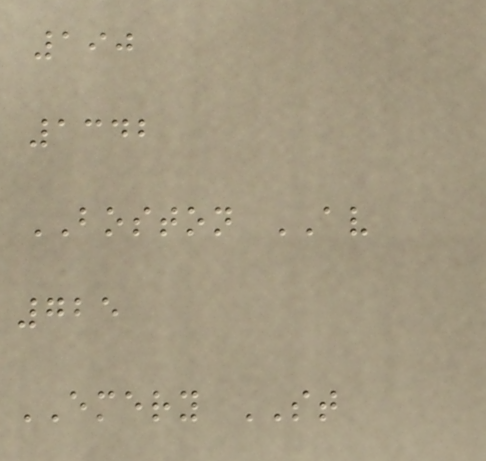190
1342
BOSTON AV
725
EMERY ST
